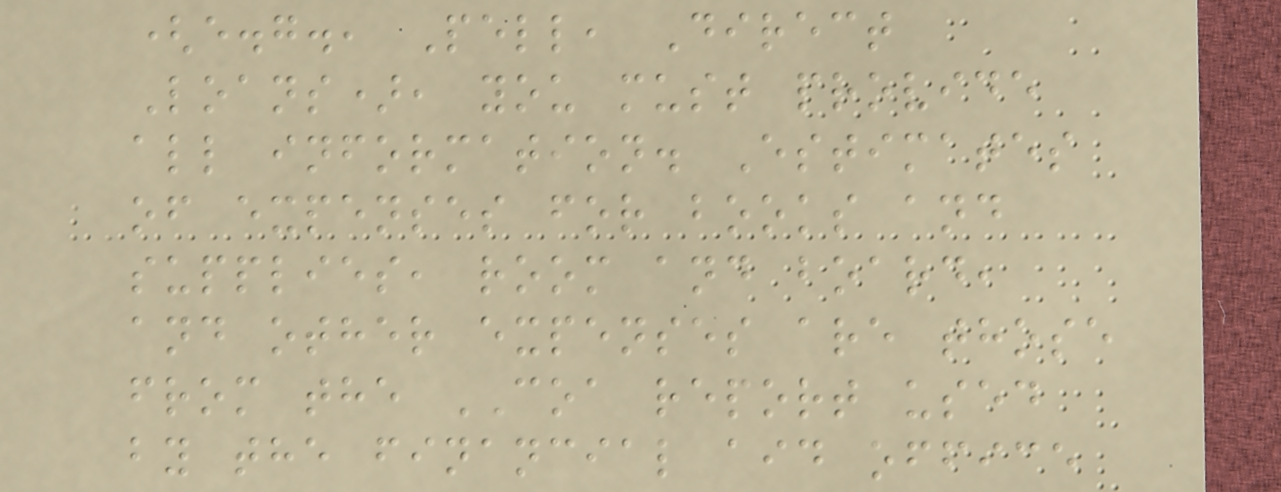(e.g., Pell, Direct
Loans), you must provide
all information. Estimates
of expenses for books and
supplies, room and board,
and other expenses are those
from the COA report used
by the financial aid office
